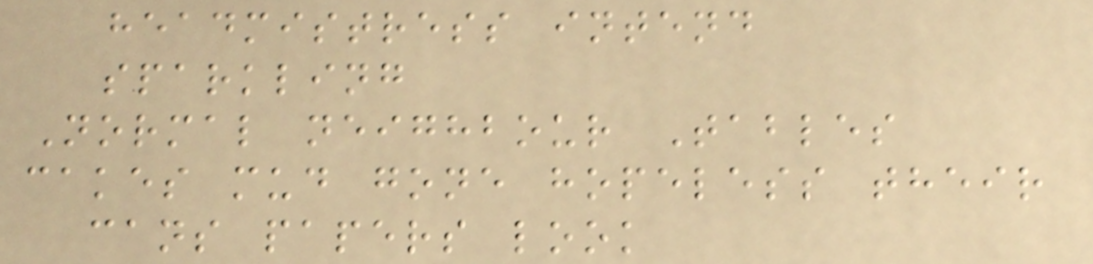headmistress intend
sparkling
Normal neighbour Tables
cakes mud gone hopeless their
cans papers look
